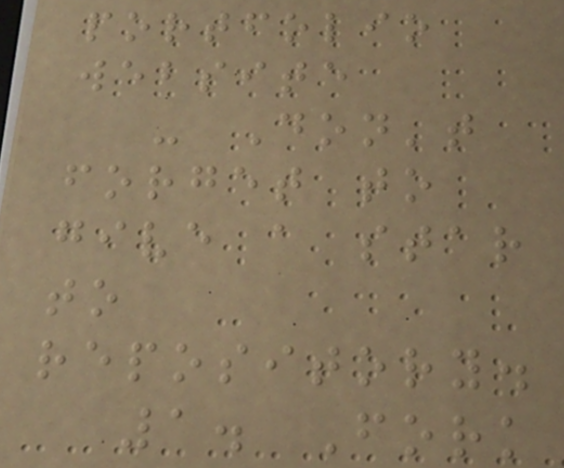portfolio
website
- Don't
forget to
give a star
to
repository.
1. Fork
